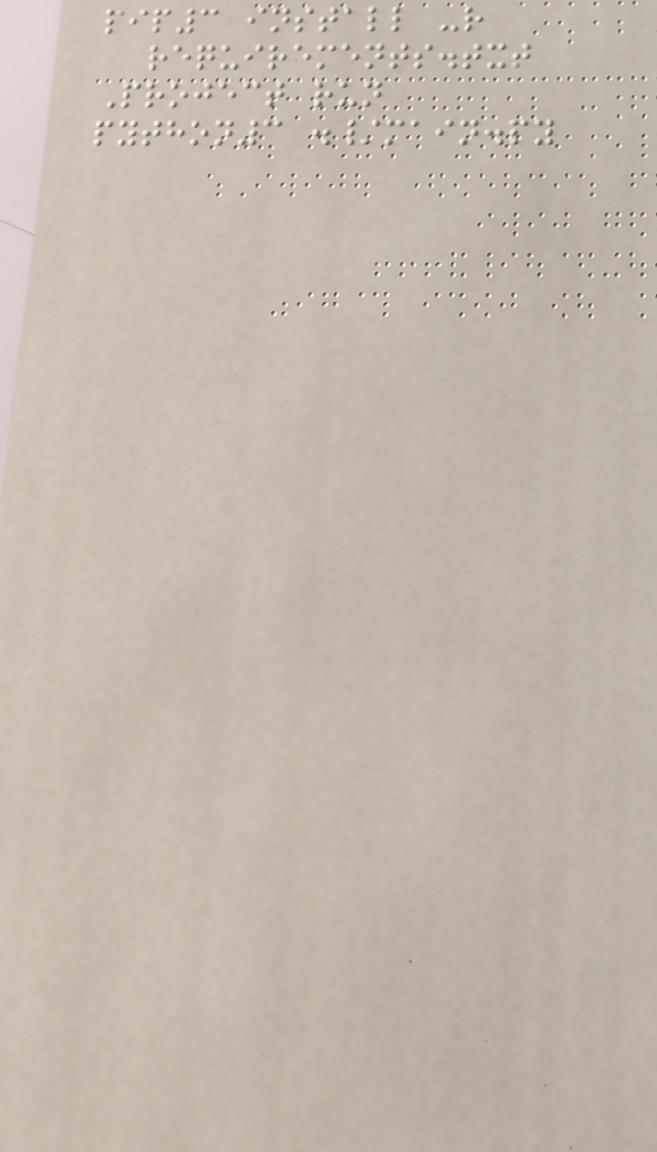pip3 install -r
requirements.txt
Project run
python3 ./main.py
